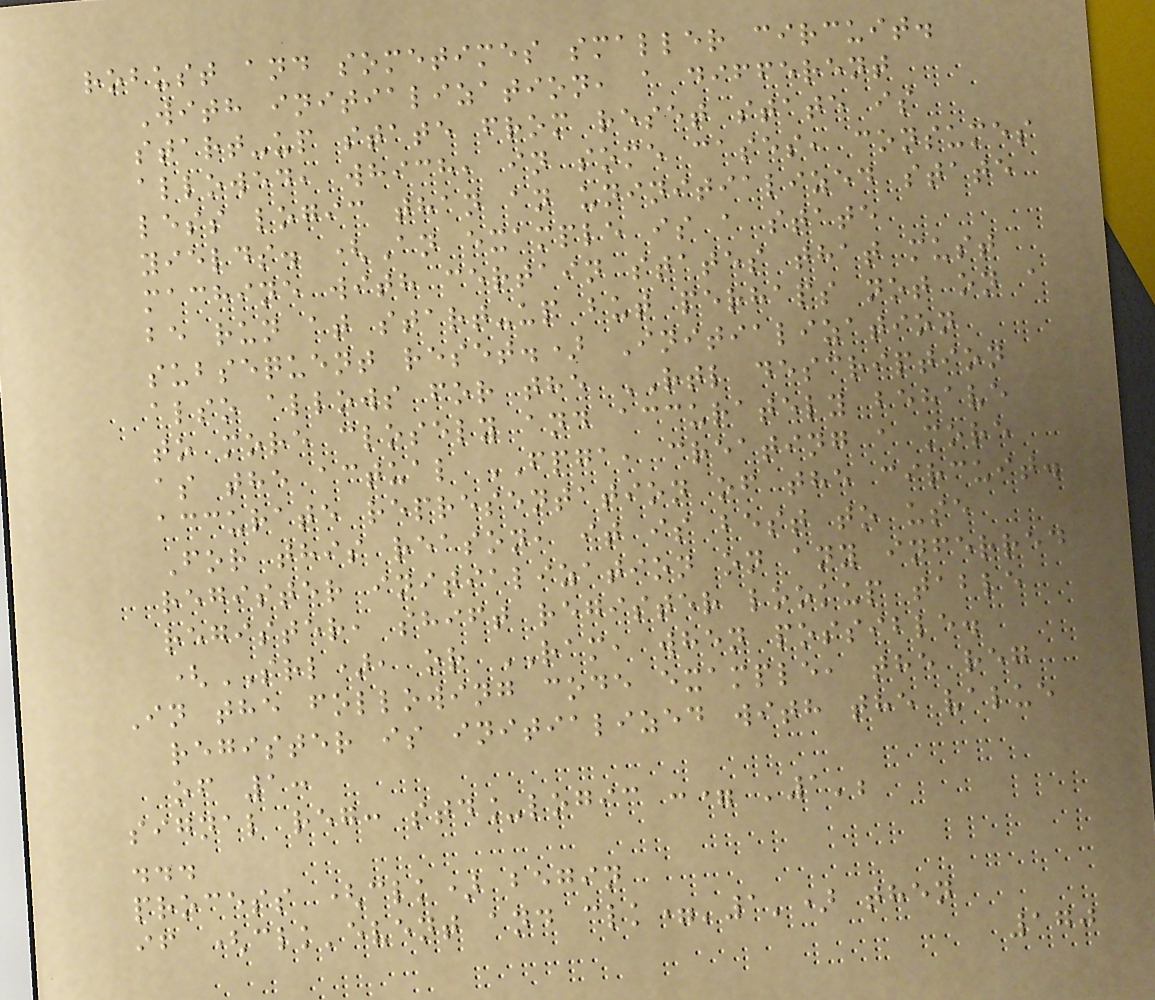robust and sometimes smaller circuit.
With initialization, a different
start-up state from reset state is
allowed, which, in some cases, consumes
less logic than an uninitialized state
yields. (An example is a state
machine with certain states that must
be run at start-up but perhaps not on a
subsequent reset.) Initialization
also allows for the RTL description
to more closely and accurately behave
as the actual FPGA, creating a more
accurate representation of the circuit.
For this reason, it is best to use
register initialization on any inferred
register, shift register lookup table
(SRL), or RAM, when possible.
In the following code example, the reg
register is initialized with the value
of 1:
signal reg: std_logic := '1';
...
process (clk) begin
if (clk'event and clk='1') then
170
